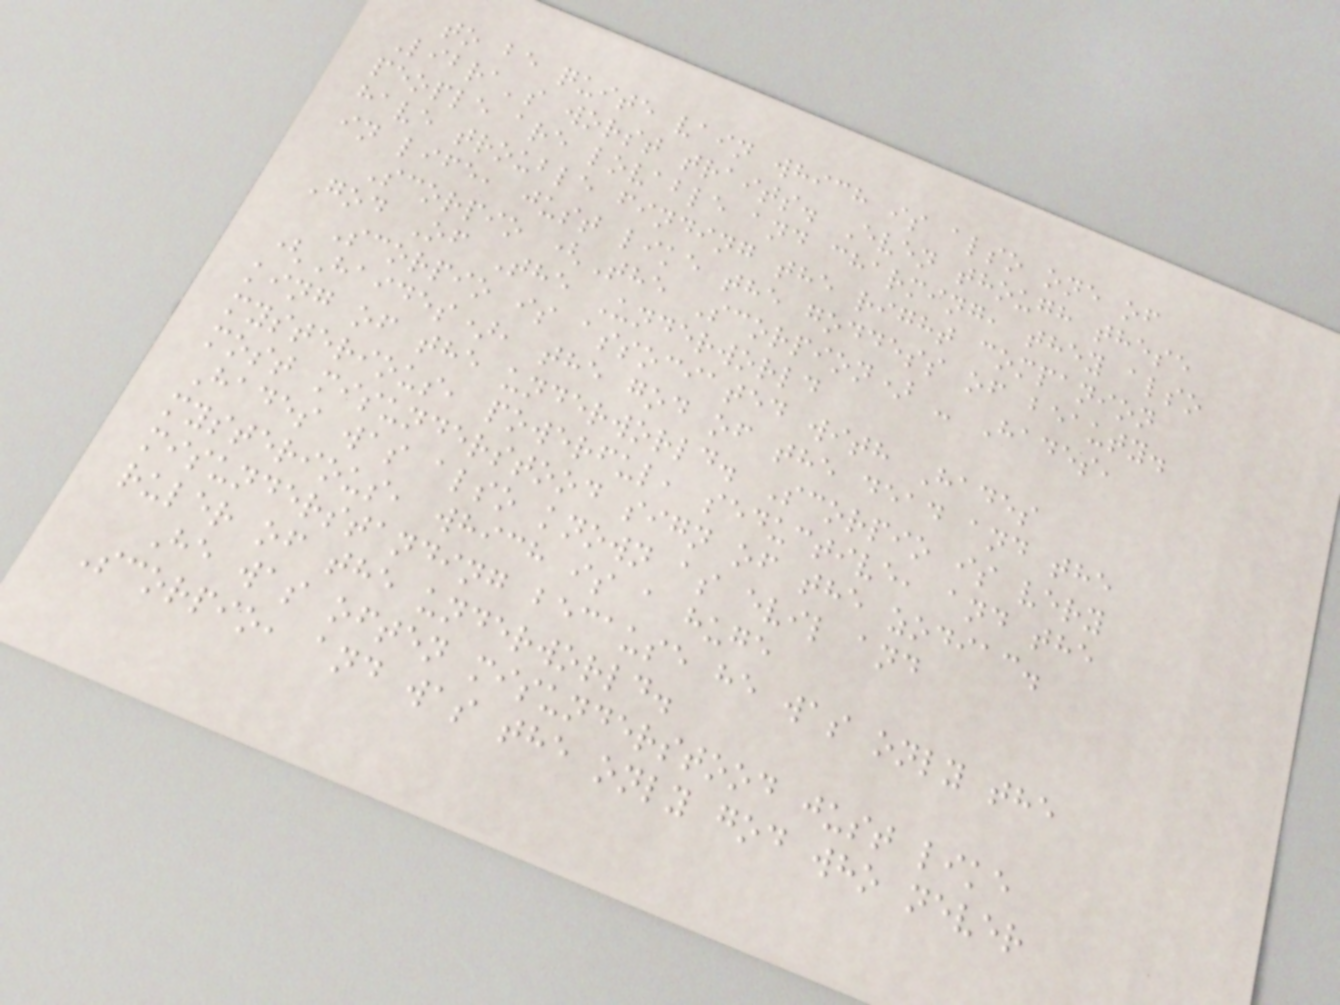to be quite vain which is also one of
Libra's worst traits. Even though these
people are lovable and charming, they also
have trouble finding the right companion
in life, just like the goddess of beauty.
Scorpio (The Scorpion) - Hades,
God Of The Underworld
Scorpio is associated with Hades
(Haides), the god of the dead and the
king of the underworld. Scorpio is very
mysterious, powerful, seductive, and the
most misunderstood sign of the zodiac.
Hades was also known as evil and
mysterious, which is a huge
misunderstanding because he was only the
ruler of the underworld.
He was often misunderstood just like
Scorpio, and was the only god who never
